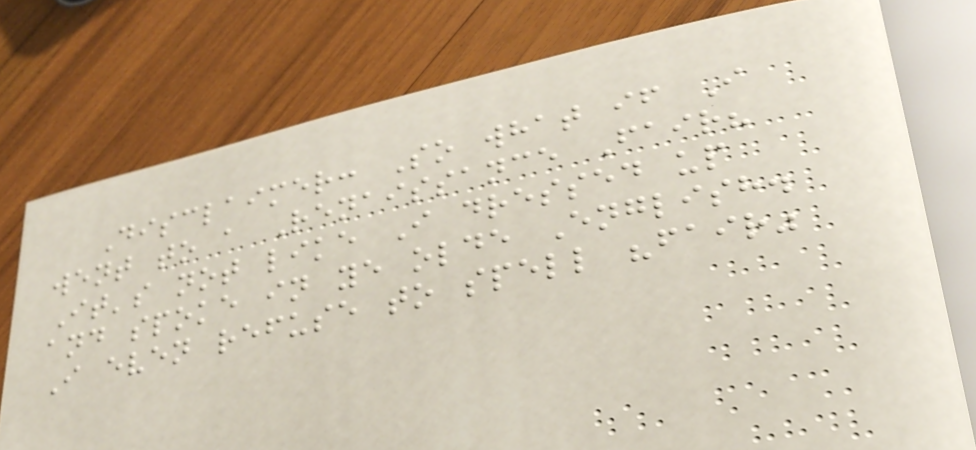Disclaimer: So what if I
went to a Renaissance Fair?
It's not like I dressed up
and spoke in ye olde English.
I even refuse to spell "fair"
